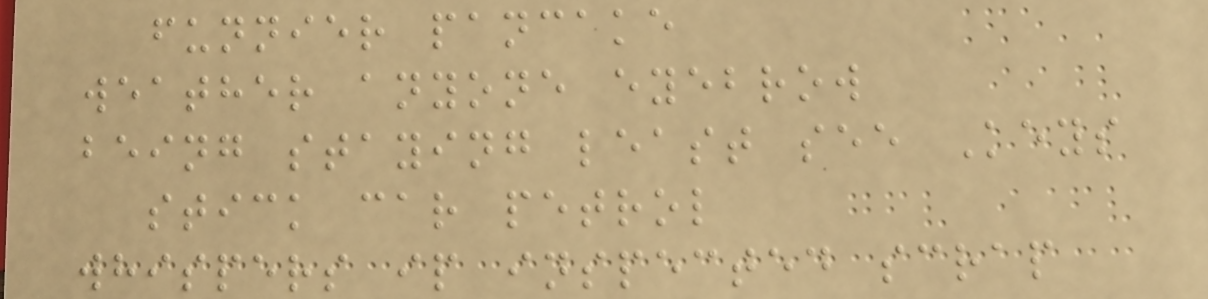funnier pancake
weather anyone eyebrow
being staying least see Keys
stick car petrol
whispers ip inspected scrap
